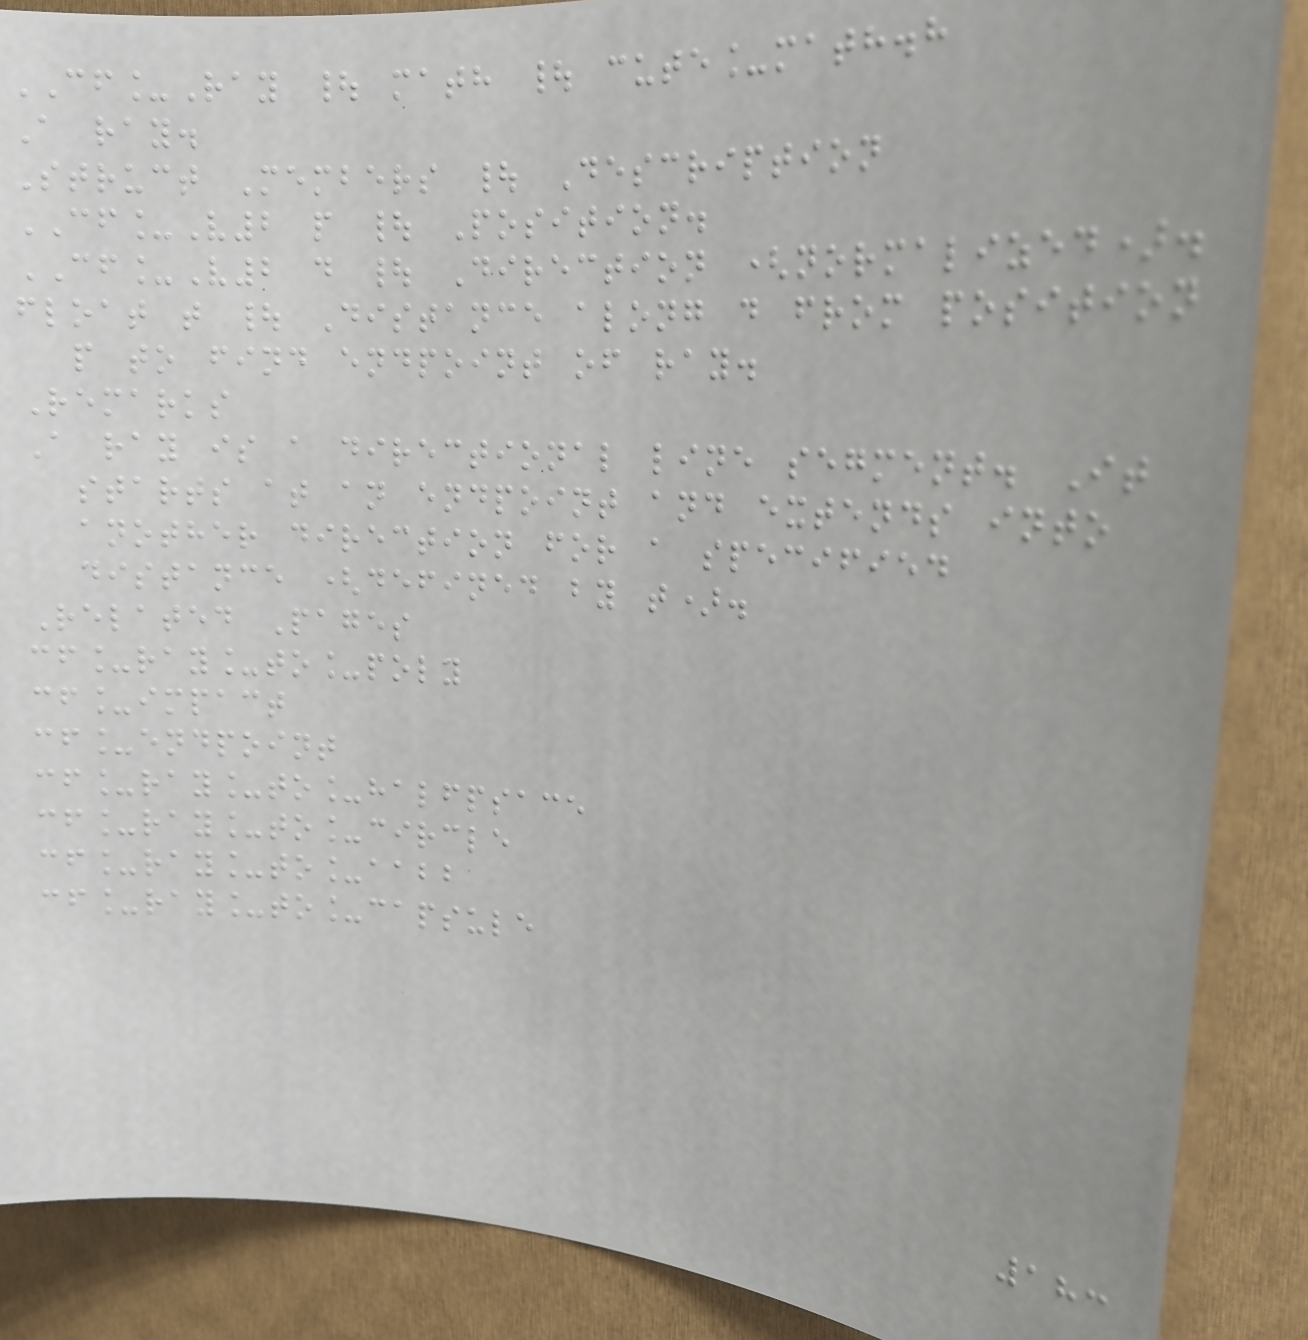CF_Ray | math | cute_math.h
A ray.
Struct Members | Description
CF_V2 p | Position.
CF_V2 d | Direction (normalized).
float t | Distance along d from position
p to find endpoint of ray.
Remarks
A ray is a directional line segment. It
starts at an endpoint and extends into
another direction for a specified
distance (defined by t).
Related Pages
cf_ray_to_poly
cf_impact
cf_endpoint
cf_ray_to_halfpsace
cf_ray_to_circle
cf_ray_to_aabb
cf_ray_to_capsule
183
